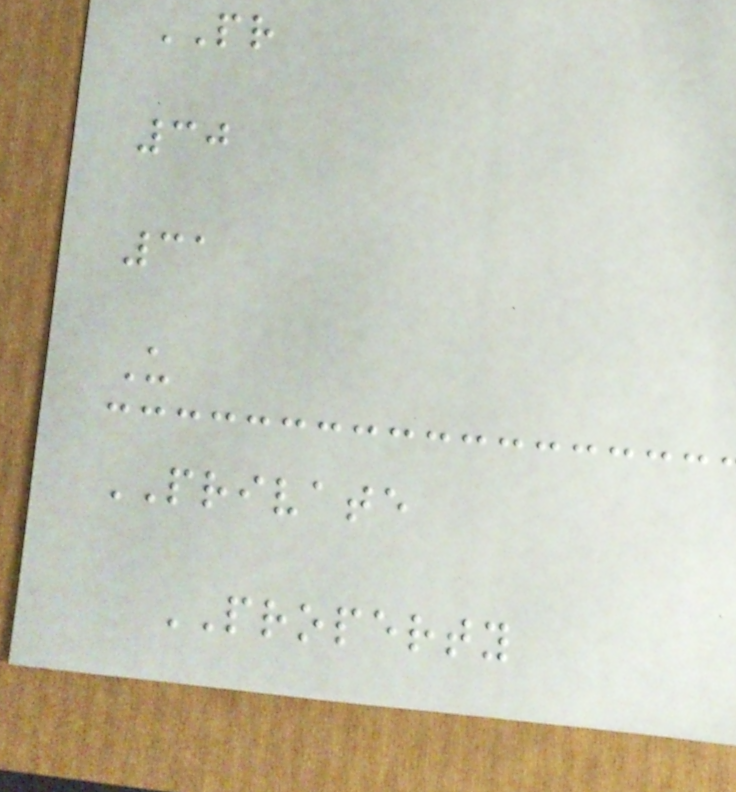PR
30
31
U
PRIVATE
PROPERTY
